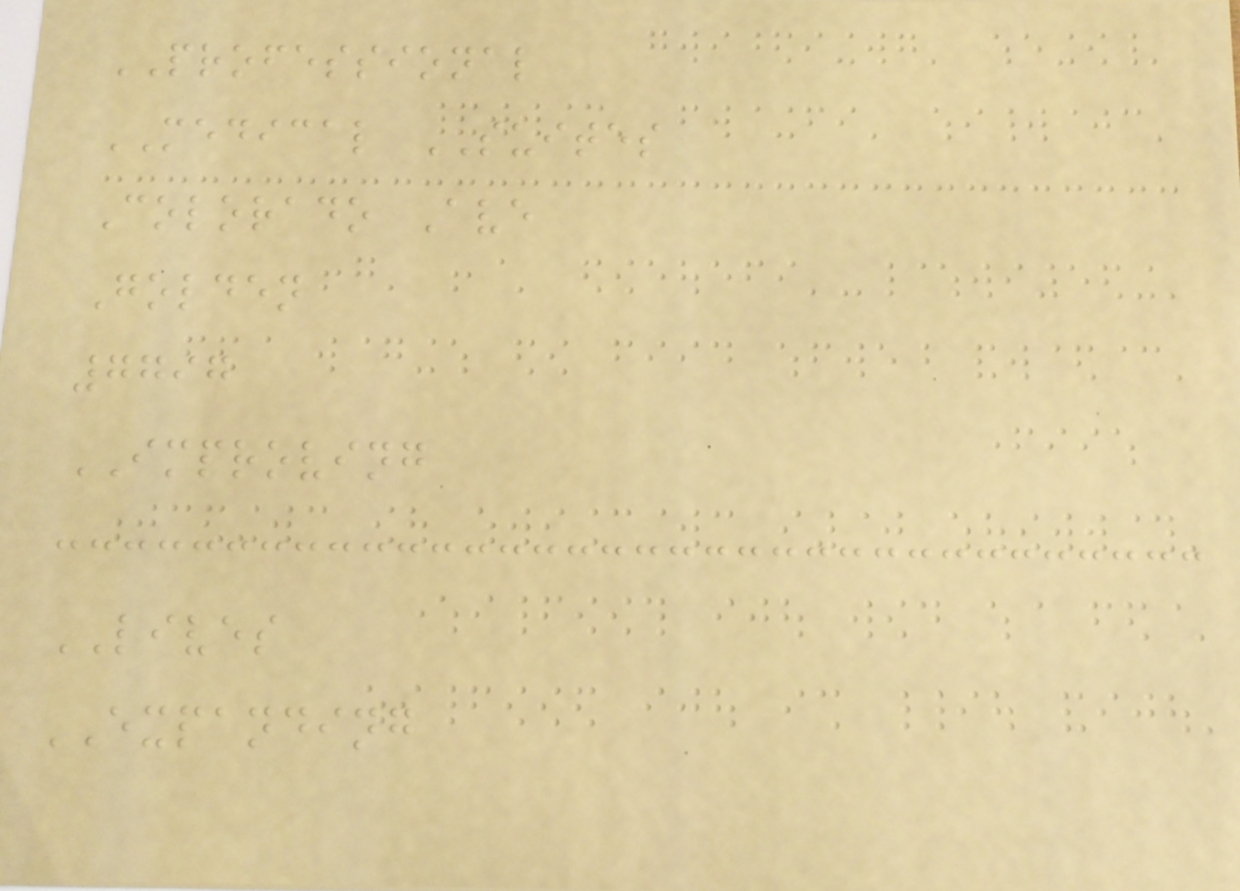PROFESSIONAL
MEDICAL SUITES
Colorado Ave
Golden
7797
IMPROVING
LIVES
EXPANDING
